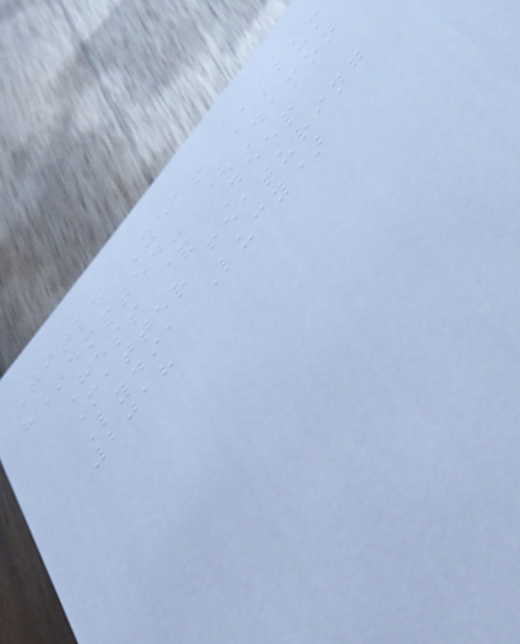Title Year Album
"Tempted" (Damon
Hess & Deep
Matter featuring
Lydia Lucy)
2018
